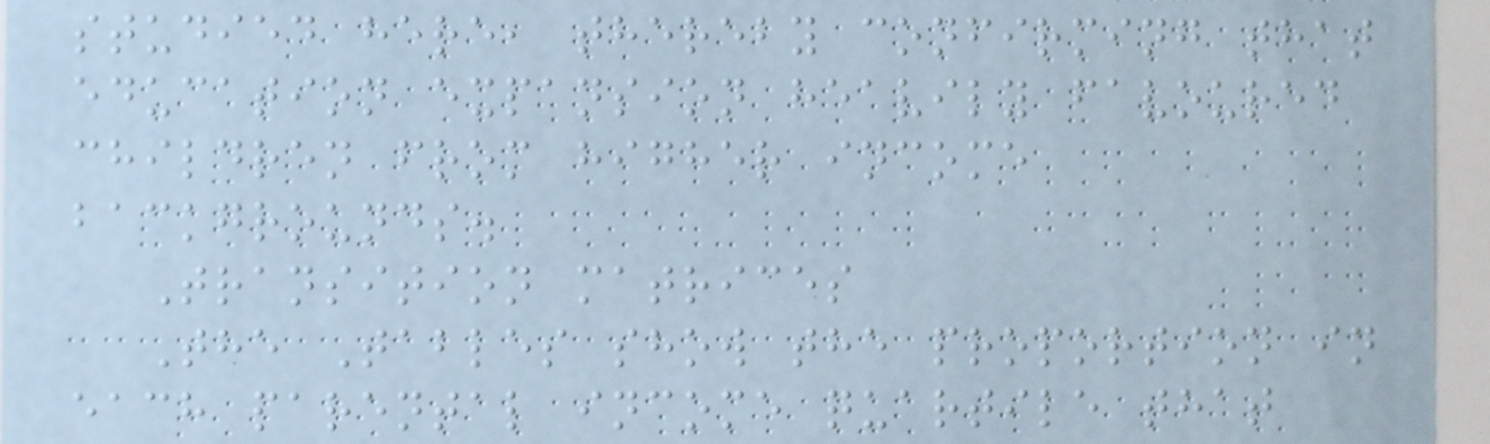studied here, thereby confirming that
education expansion heavily favoured
children from higher income
backgrounds.
Transition matrices
The Tables show the proportion in
each parental income quartile that
